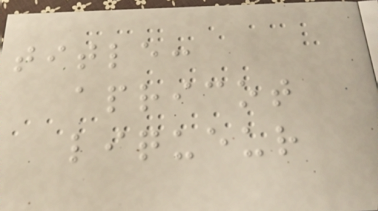title:
apricot
liqueur
